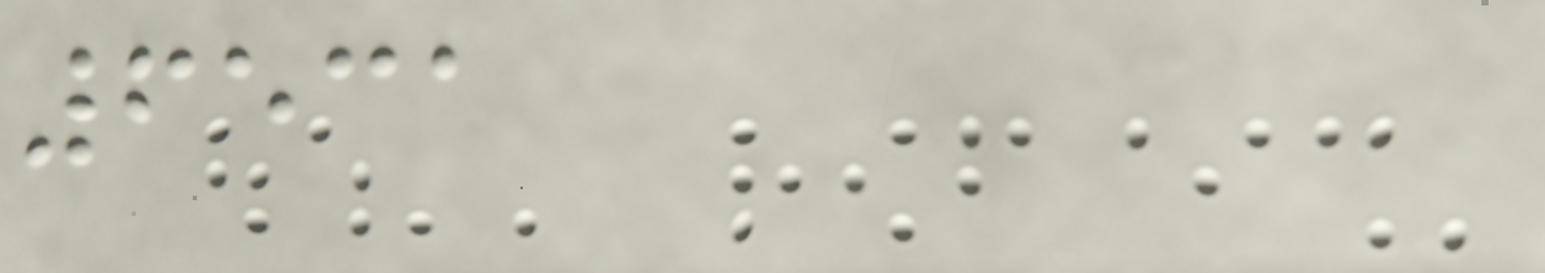6531
